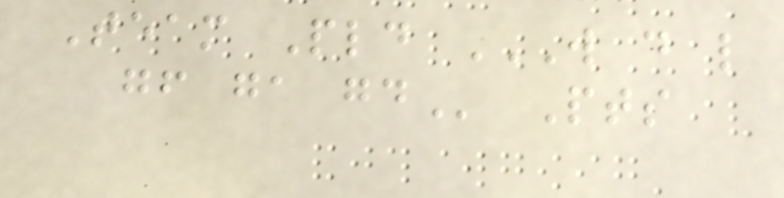Team Pld W D L
GF GA GD Pts
